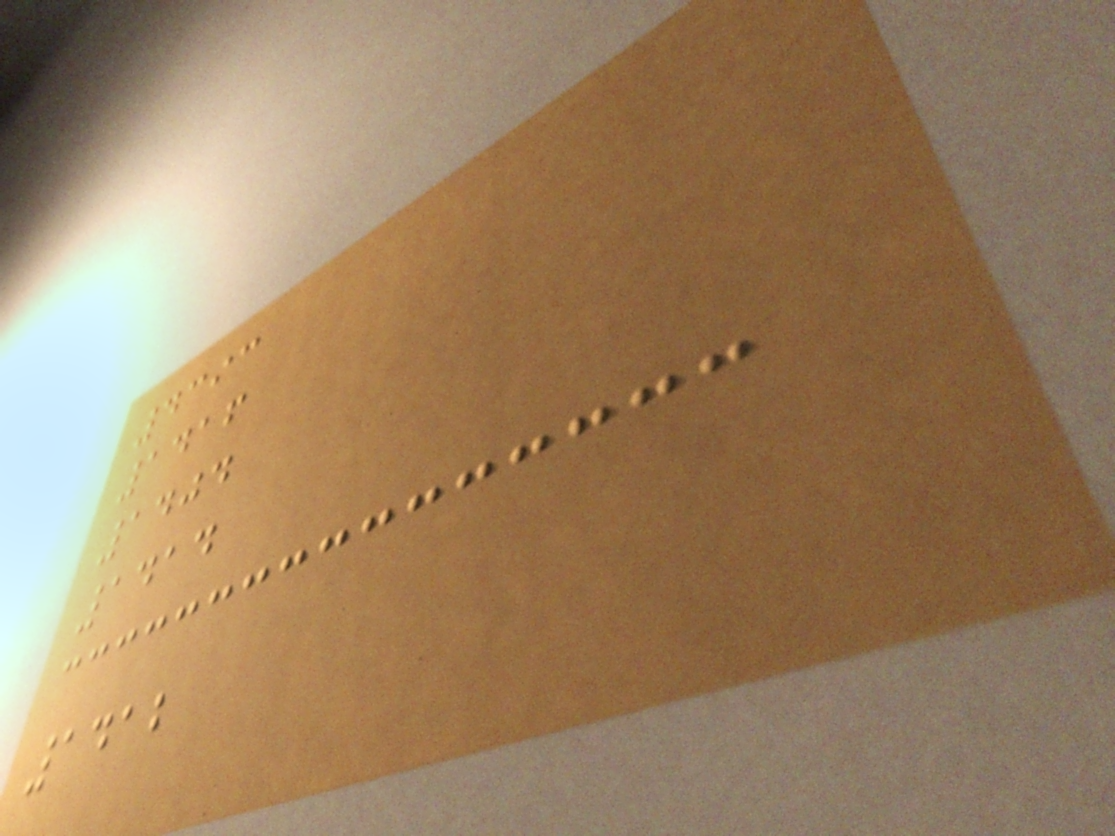4393
1416
1404
1414
1412
